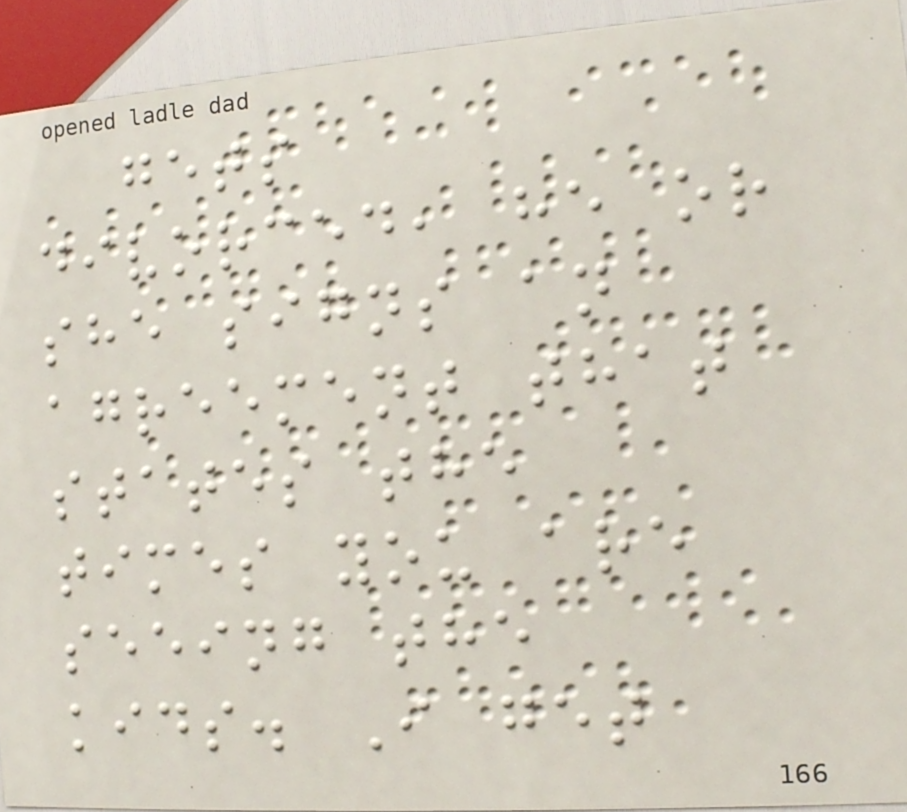gets
divorced, he or
she signs an
agreement that
states the
times you are
seeing the
kids. I get
